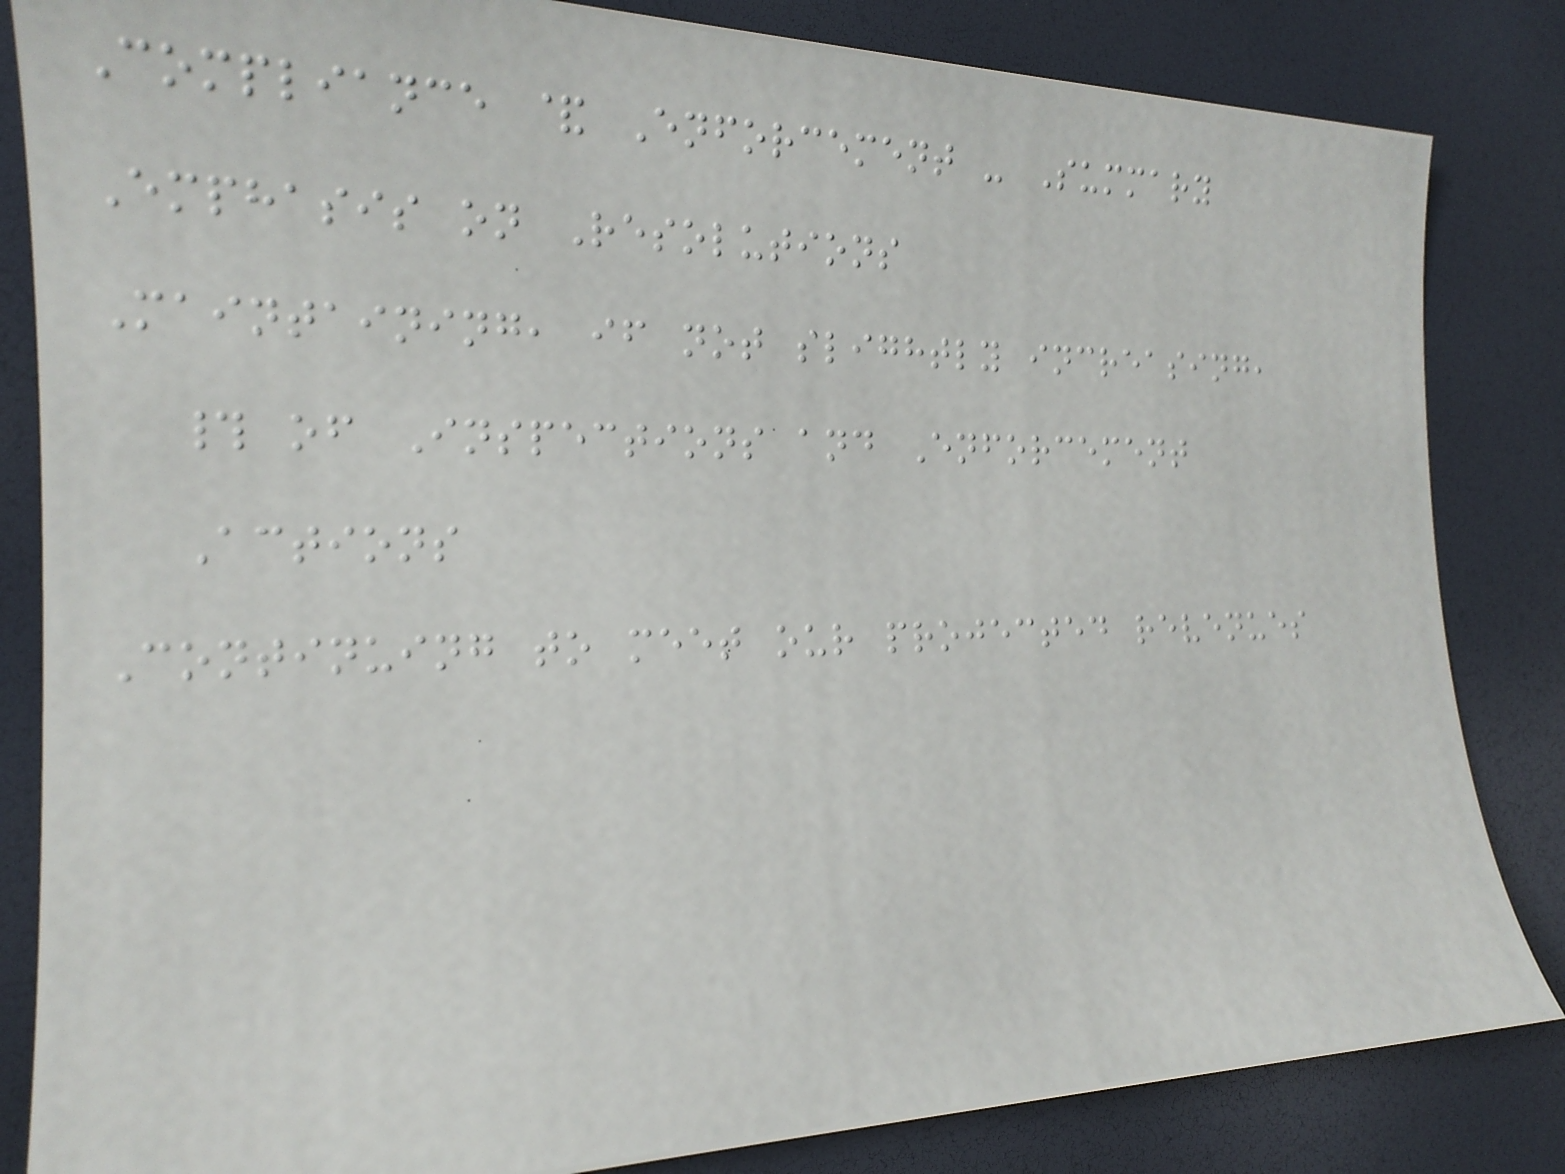Compliance & Enforcement - Summary
Emphasis on Resolutions
Maintaining, if not slightly increasing,
# of Inspections and Enforcement
Actions
Continuing to meet our projected revenues
